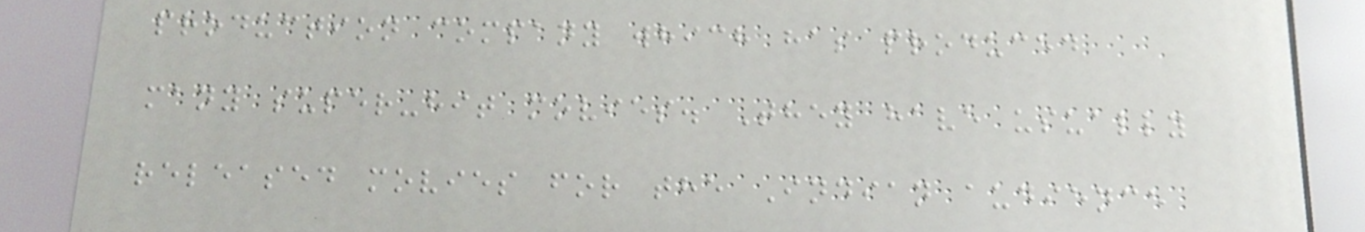production company which has produced
many super-hit movies. They have usually
released movies for the Indian audience
